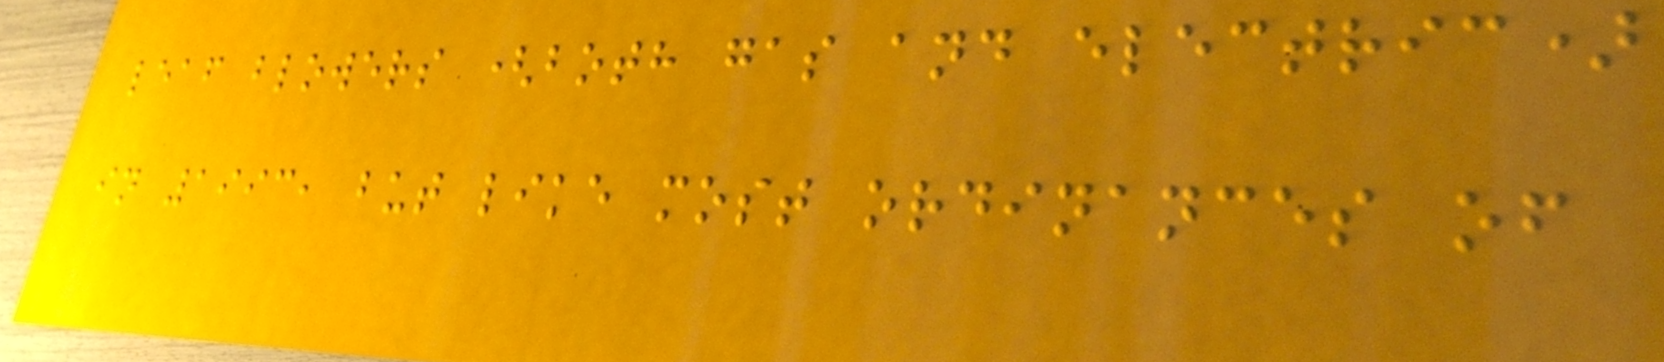leaf blowers (both gas and electric)
in 1993, but like most ordinances of
